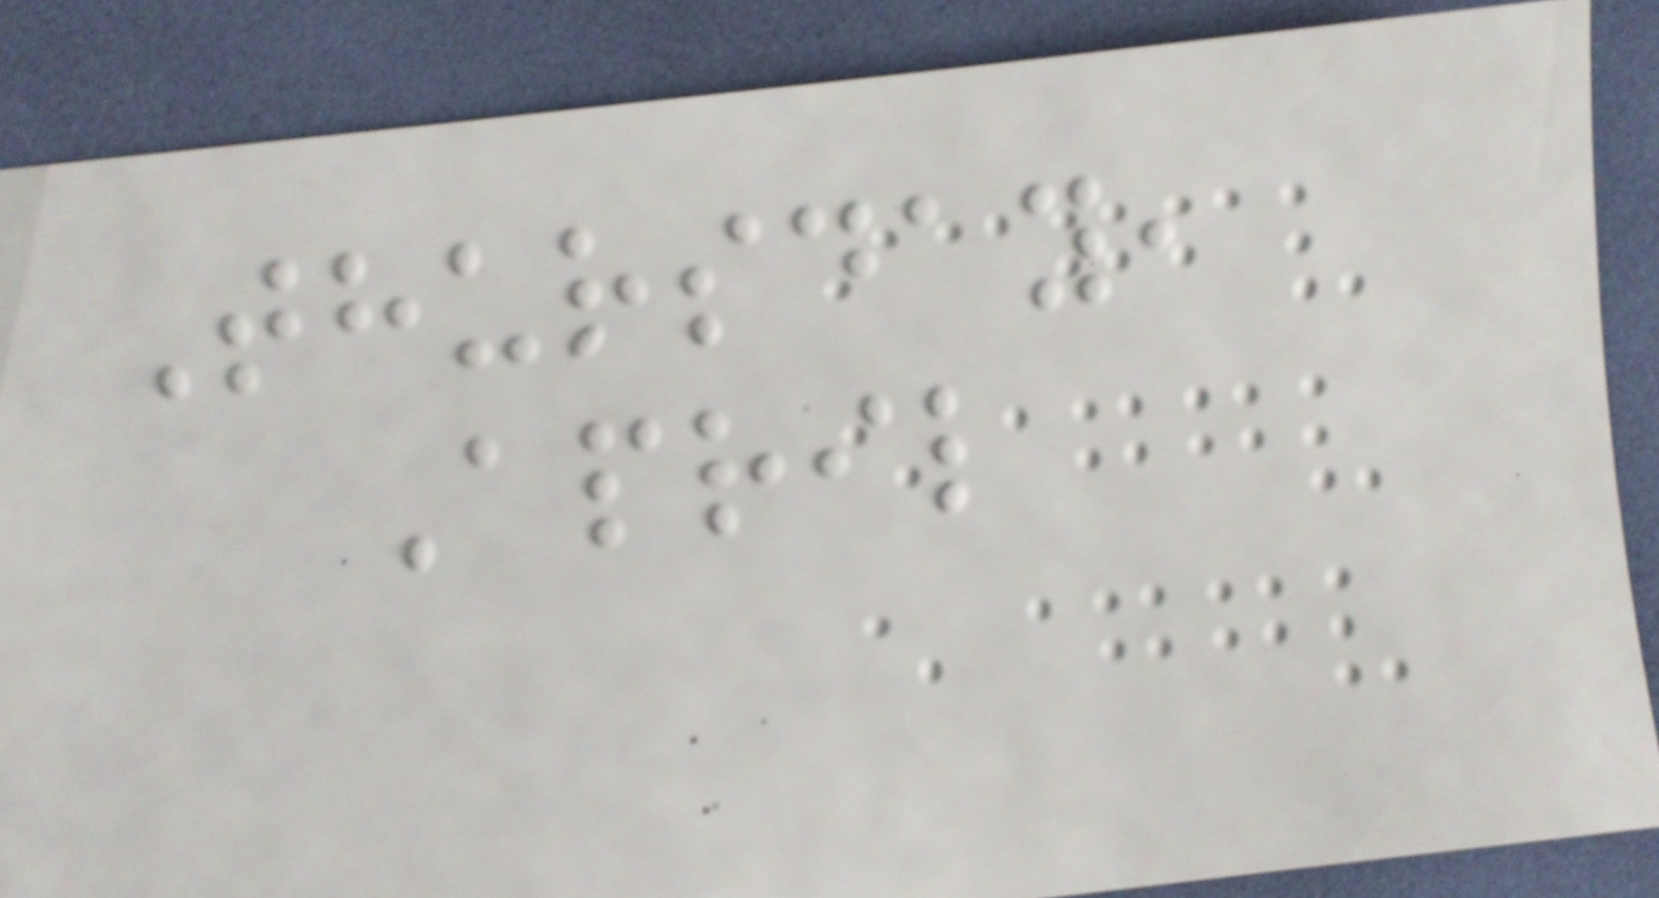Thursday,
April
